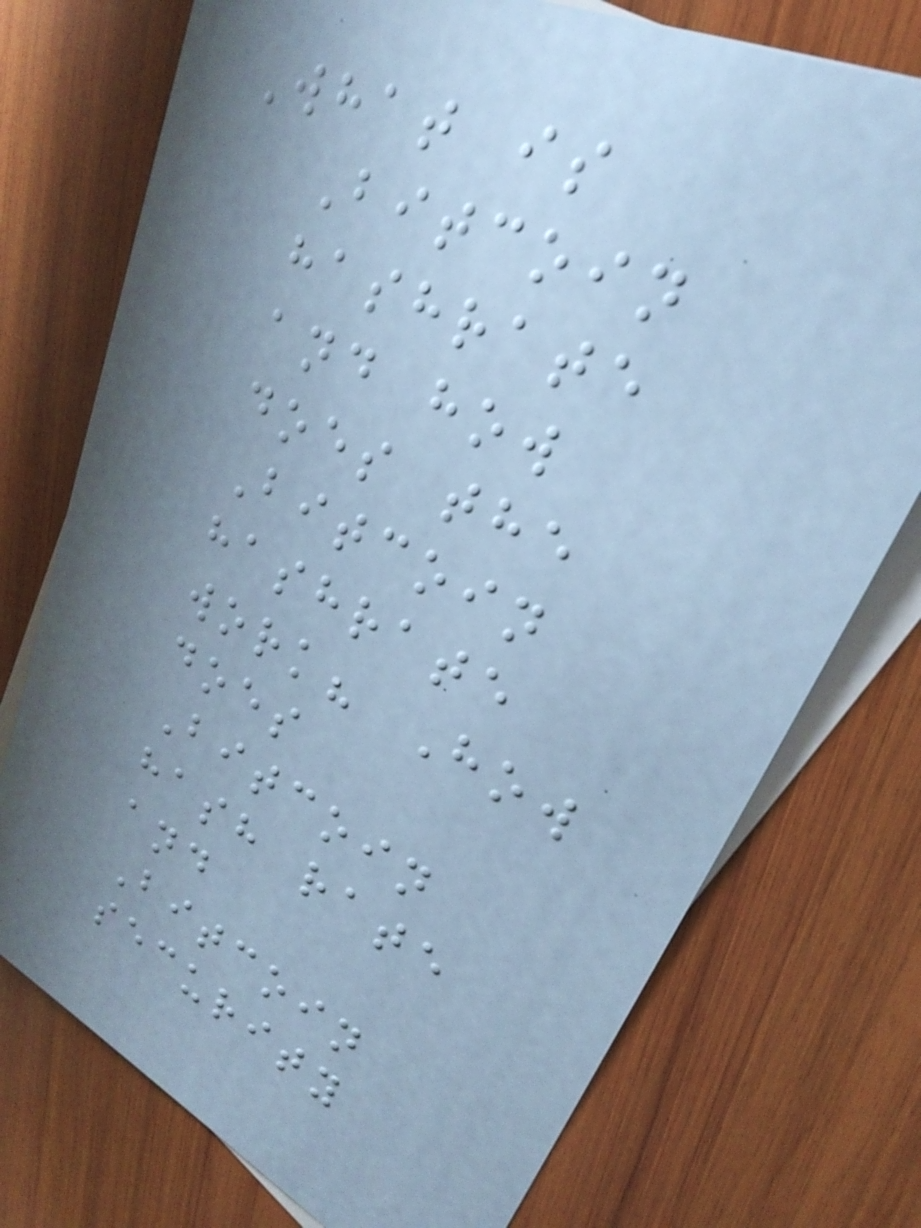What is
Bitcoin
hashrate
and how
does the
Bitcoin
hashrate
work? How
does
Bitcoin
hash rate
and
Bitcoin
security
